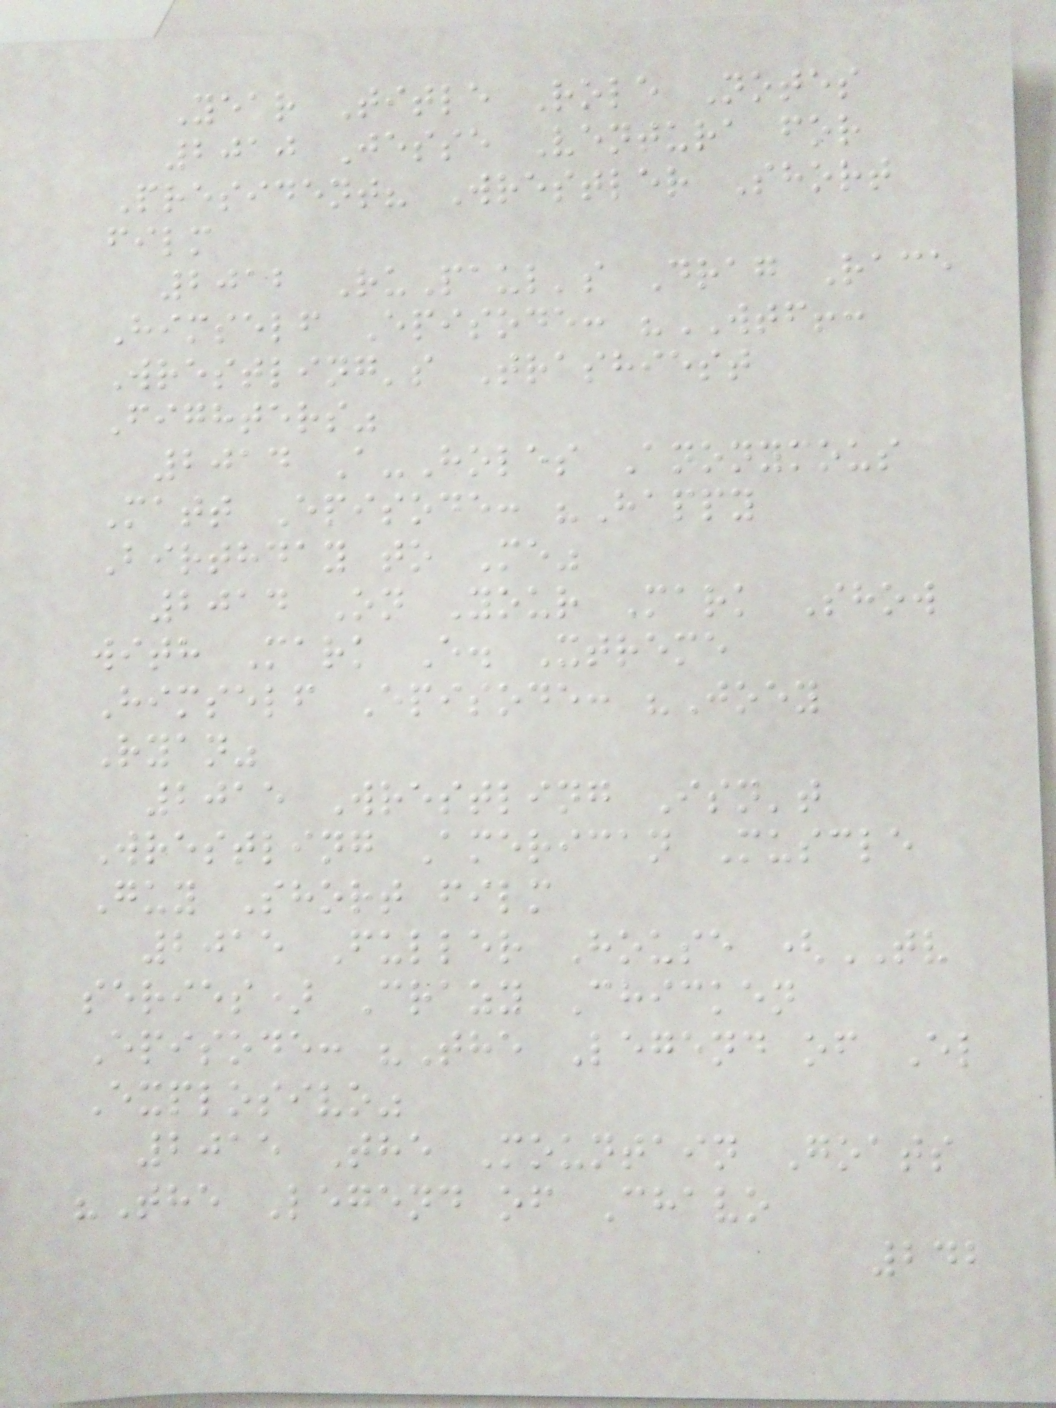Year Title Role Notes
2010 Jesse Ventura for
President? Wrestler Short
film
2012 RuPaul's Drag Race
Himself Episode: "WTF!:
Wrestling's Trashiest
Fighters"
2014 A-Holes Anonymous
Matt Episode: "Happy
Birthday to Me"
2014 On Your Mark Show
with Mark E. Xtreme
Himself Episode: "Joey
Ryan"
2015 Wrestling Isn't
Wrestling American Muscle
Guy Short film
2015 Fuller House (TV
series) Crazy Chicken
Episode: "The Legend of El
Explosivo"
2015 The Mountain Goats
"The Legend of Chavo
242
